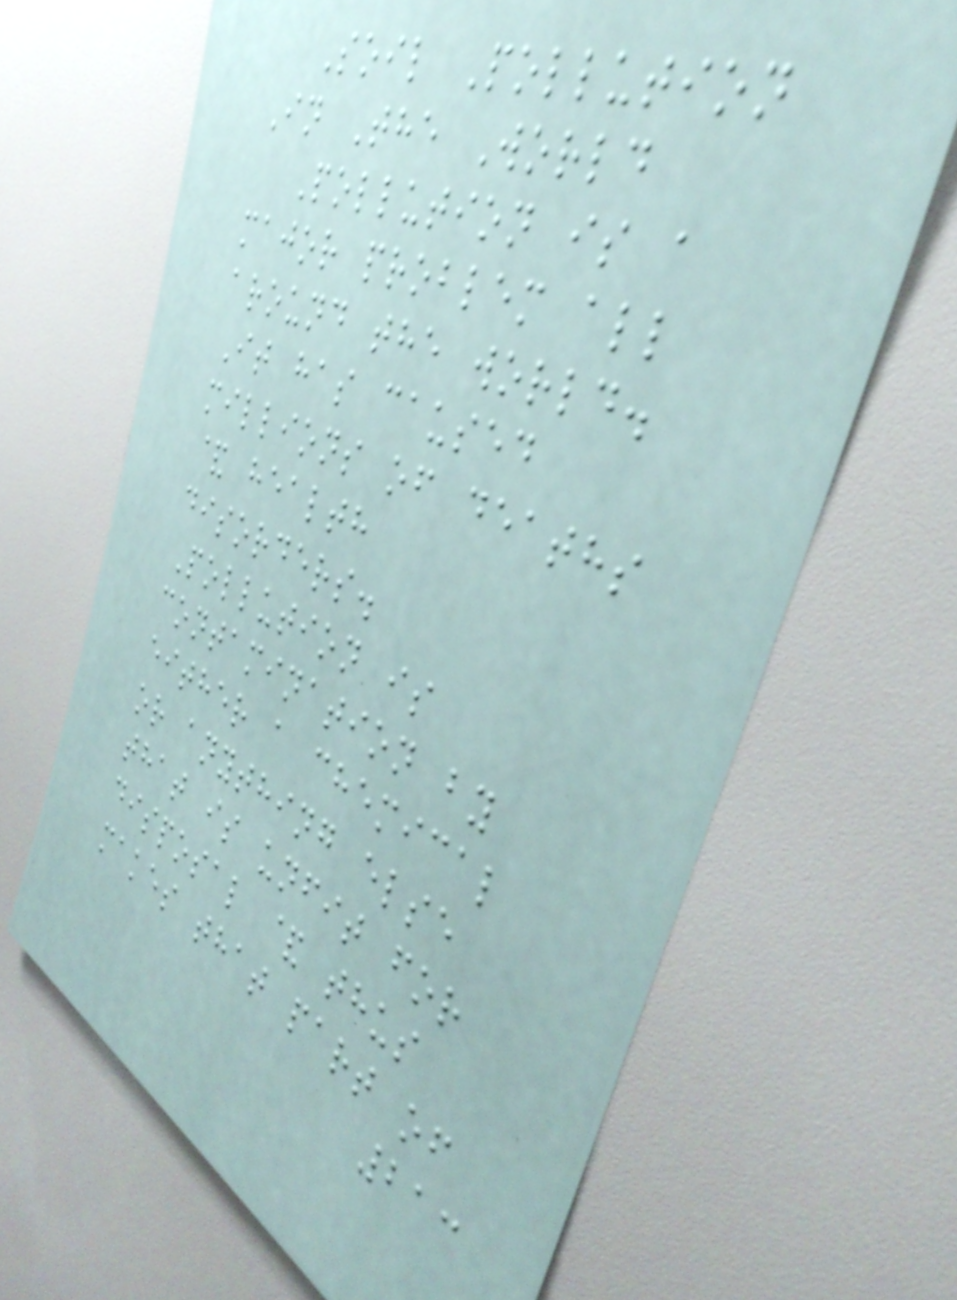Soil Pollution
In The World
Pollution is a
major problem all
around the world.
It has caused
millions of deaths
& health
disorders.
Pollution is
contamination by
either a chemical
or anything else
that is unfit for
disposal & thus
makes that part of
213
